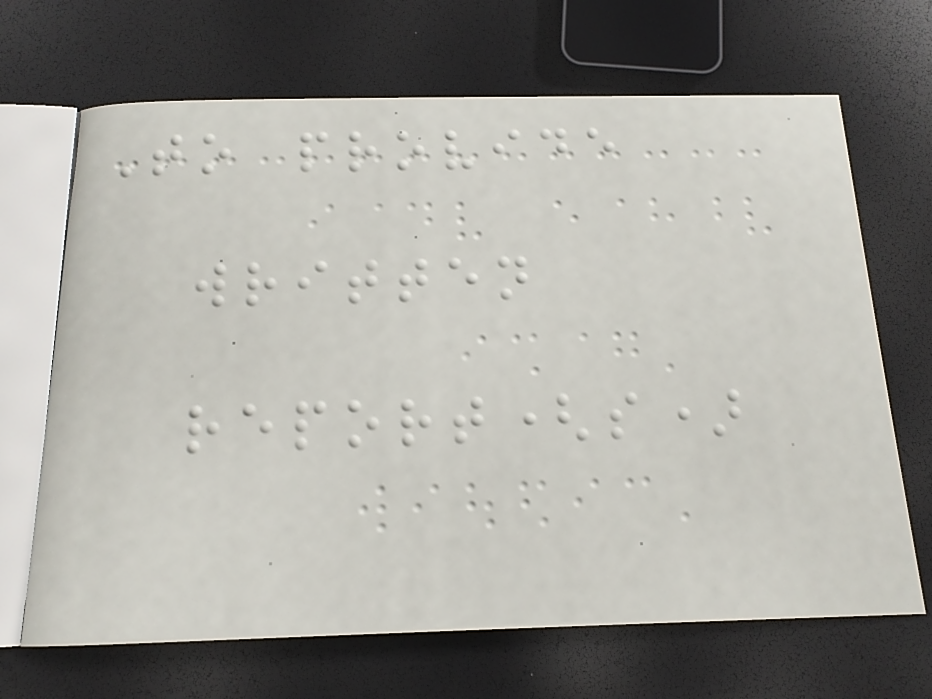To provide
written
report(s)
